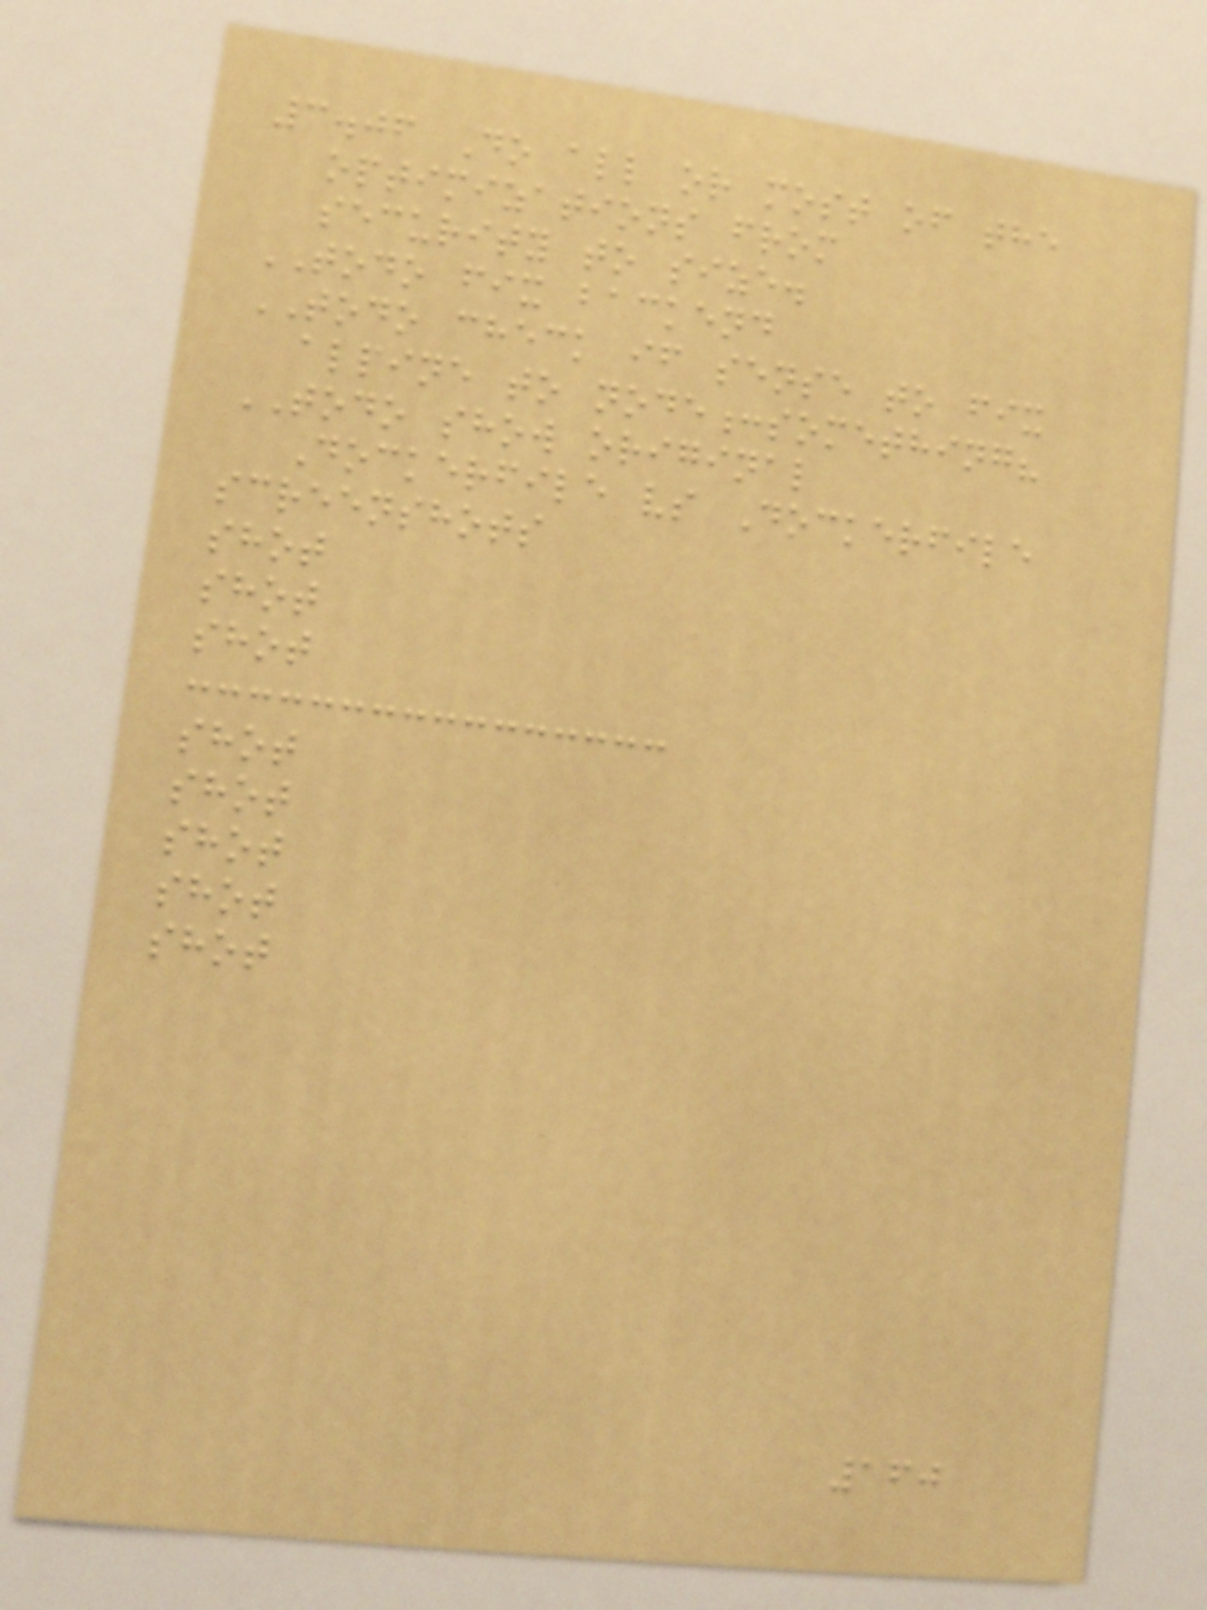3.06 Do all or most of the
optimizations from
security to size.
TODO fix backend
TODO check if sense to fix
alpine to node:something?
TODO show original
Dockerfile vs Dockerfile
screenshots
shot
shot
shot
shot
shot
shot
shot
shot
160
